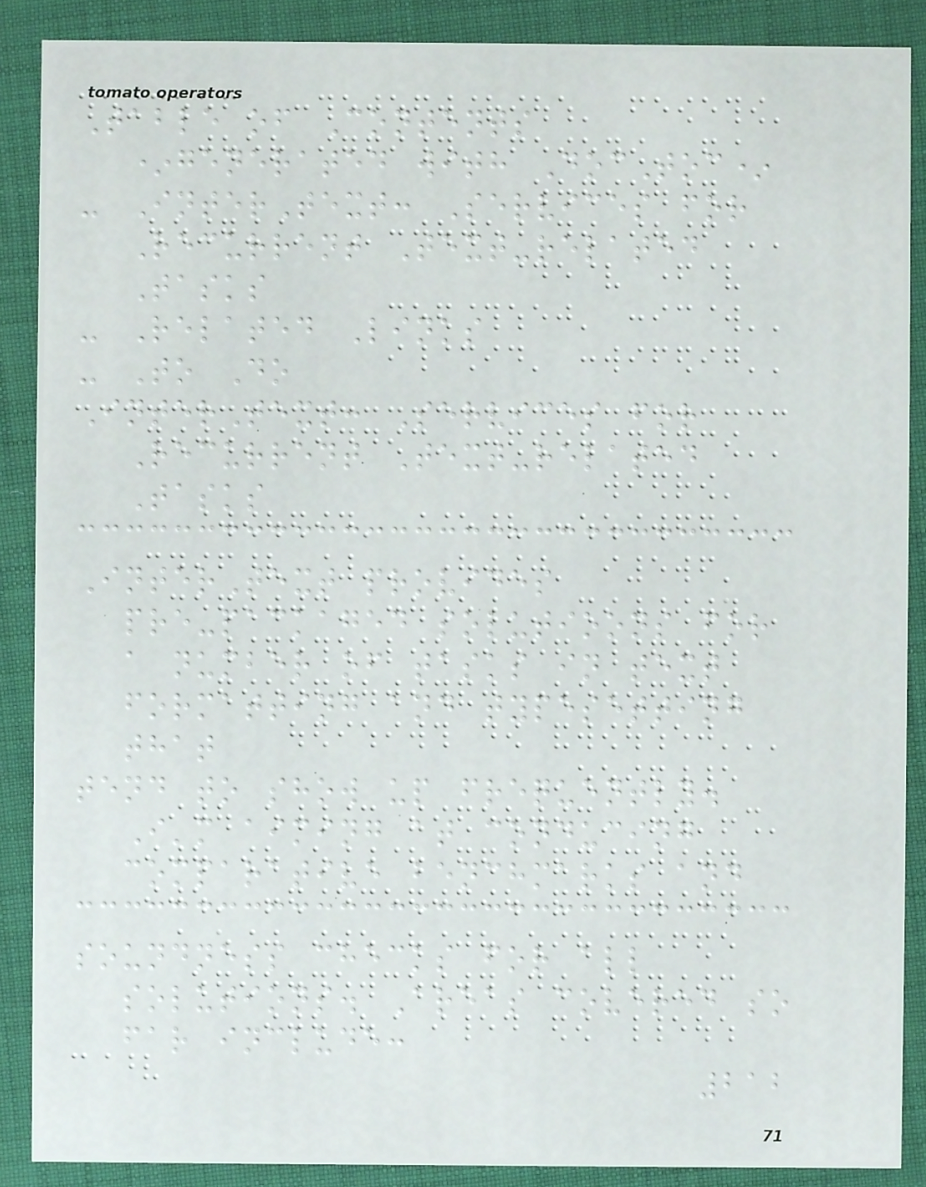Table of Contents
*generated with DocToc*
- InterText: Services for
Recurrent Text-related
Tasks
- Related Links
- To Do
InterText: Services for
Recurrent Text-related
Tasks
InterText provides
pre-packaged solutioons for
a number of tasks in text
formatting and typesetting
that
tend to show up frequently.
I'm aiming at conducing
comparative benchmarks and
soundness checks for all
solutions. Areas covered so
far include:
212
